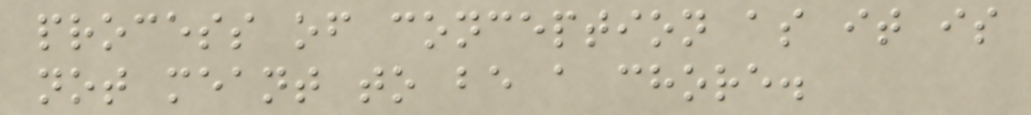process of conception as it is
not meant to be a chore.
